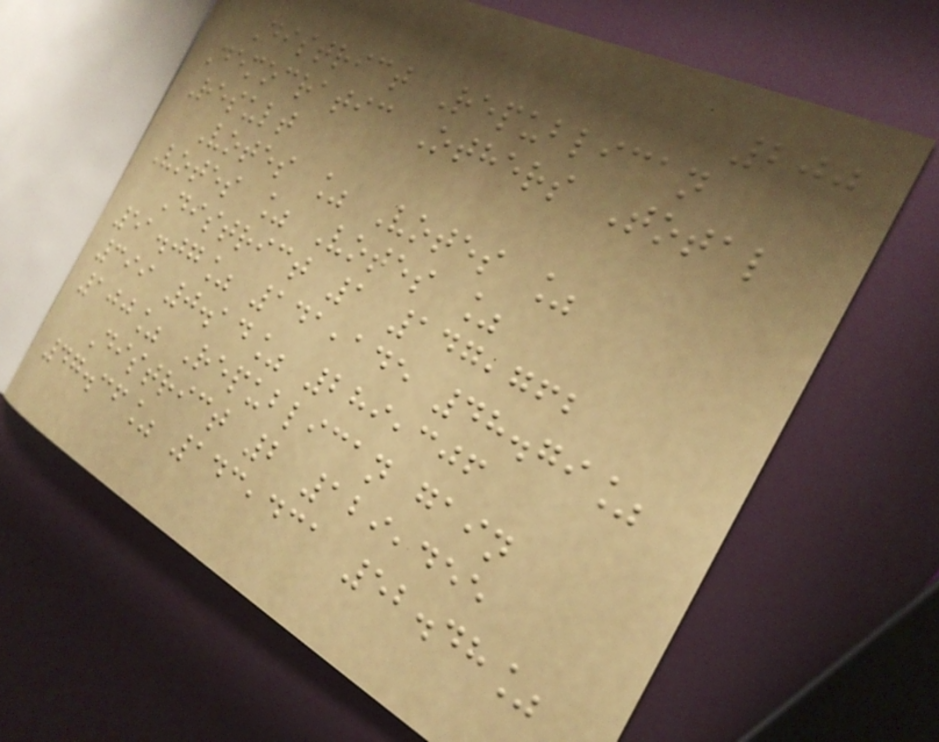200
District Republican
Democratic Others Total
Result
Votes % Votes %
Votes % Votes %
District 1 147,762
51.07% 141,145 48.79%
399 0.14% 289,306
100% Republican gain
District 2 129,455
47.36% 143,431 52.48%
